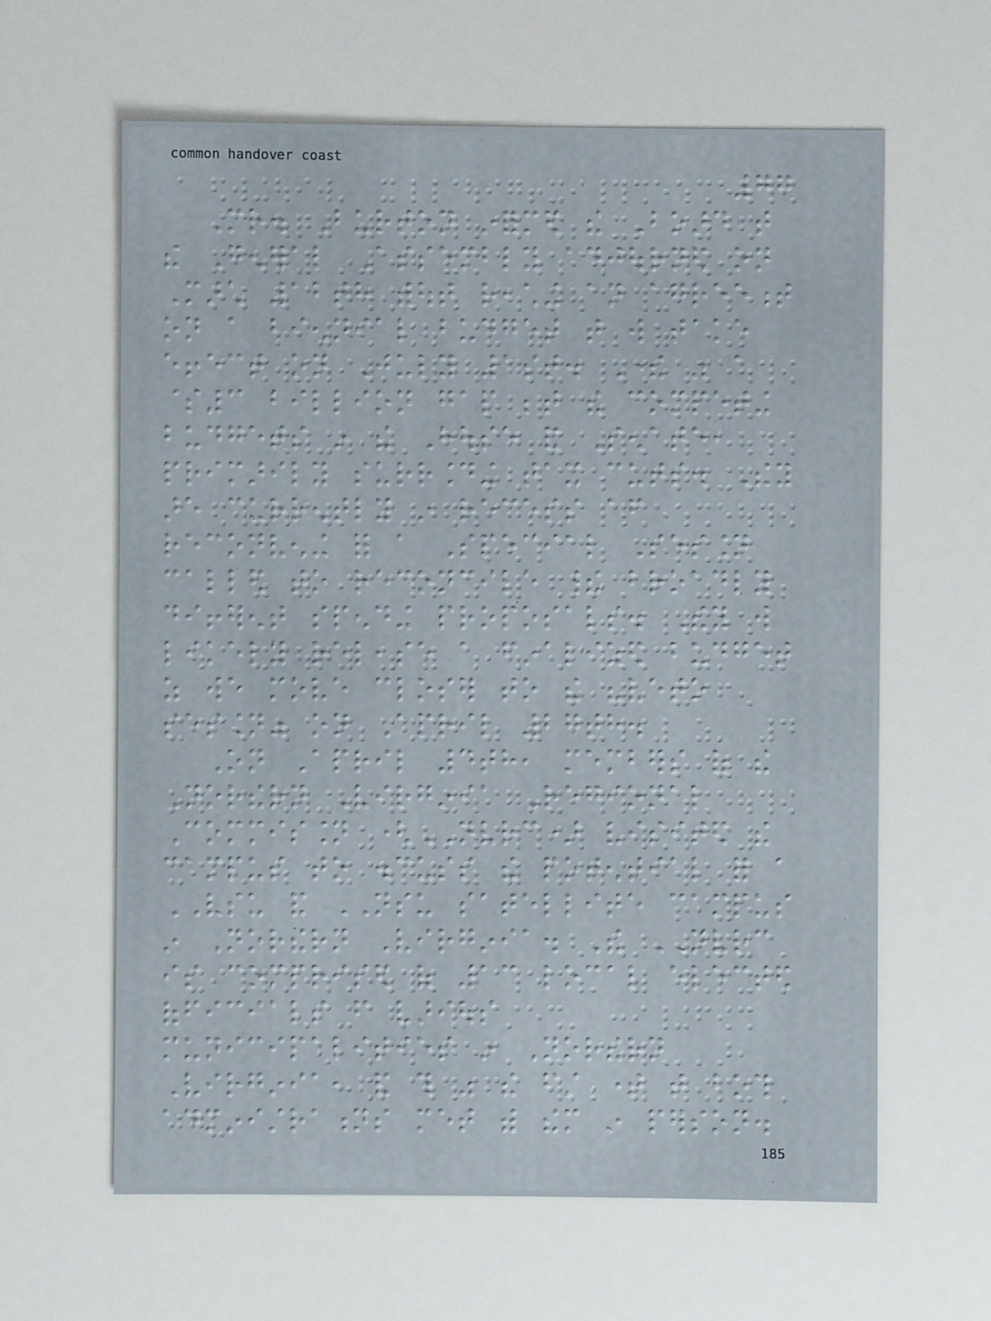77
Mr. Burton informed the Board that
the General Assembly adjourned on
March 12th without reaching an agreement
on a biennial budget that will take
effect on July 1st. There was a
$3 billion gap between the competing
budgets in the House and Senate,
primarily surrounding tax cuts. They
are currently in recess after
reconvening for a Special Session
called to reconcile their broadly
different spending proposals. They will
likely release a finalized budget
as we move closer to the "veto
session" on April 27th.
On April 4th, members of the
Northern Virginia Regional
Commission (NVRC) visited the
campus to discuss the potential for a
VSU and NSU satellite campus
in Northern Virginia. The NVRC
is comprised of 13 local elected
officials from various
municipalities in Northern
Virginia, and this was the first time that both
administrations met with them in person.
